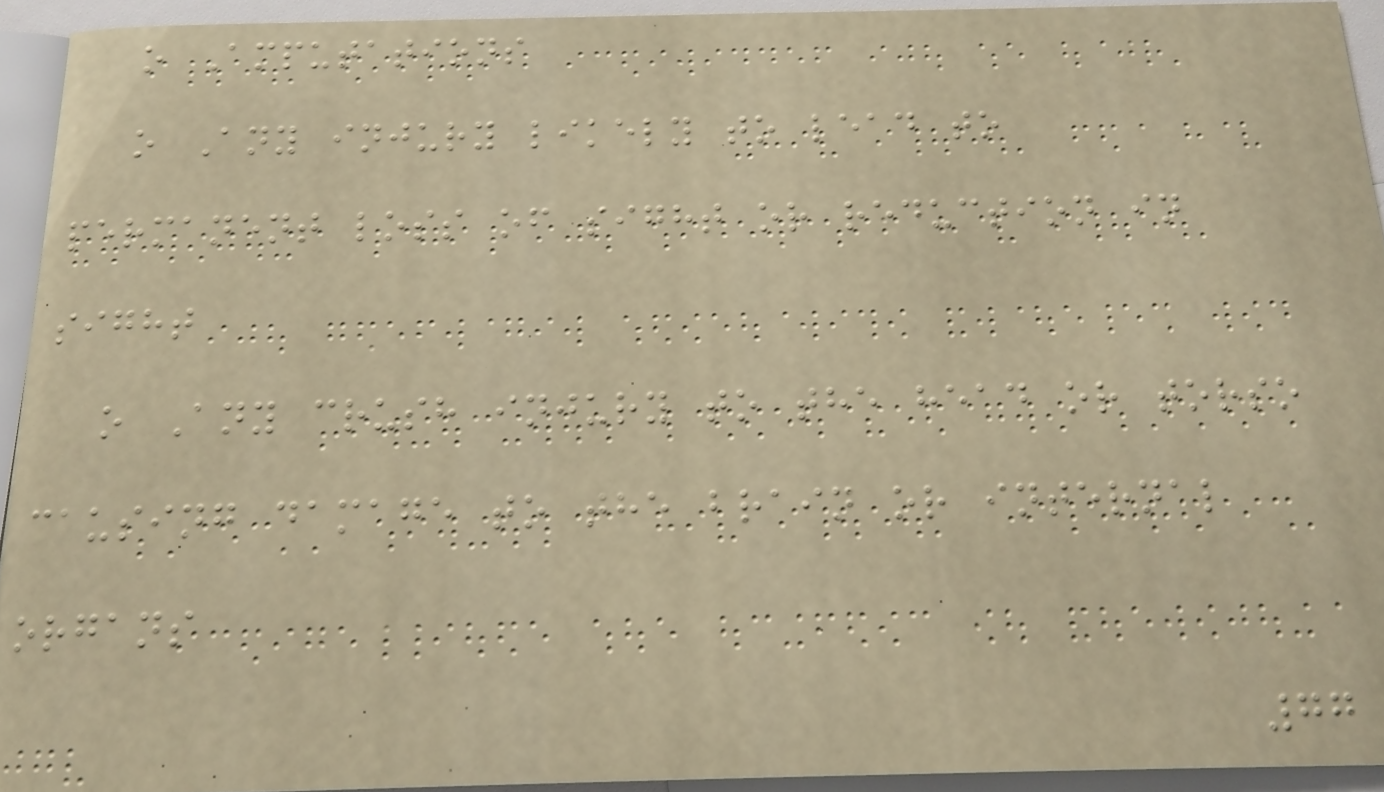o Amputations
o Any injury likely to lead to
permanent loss of sight or reduction in
sight
o Any crush injury to the head or torso
causing damage to the brain or internal
organs
77
